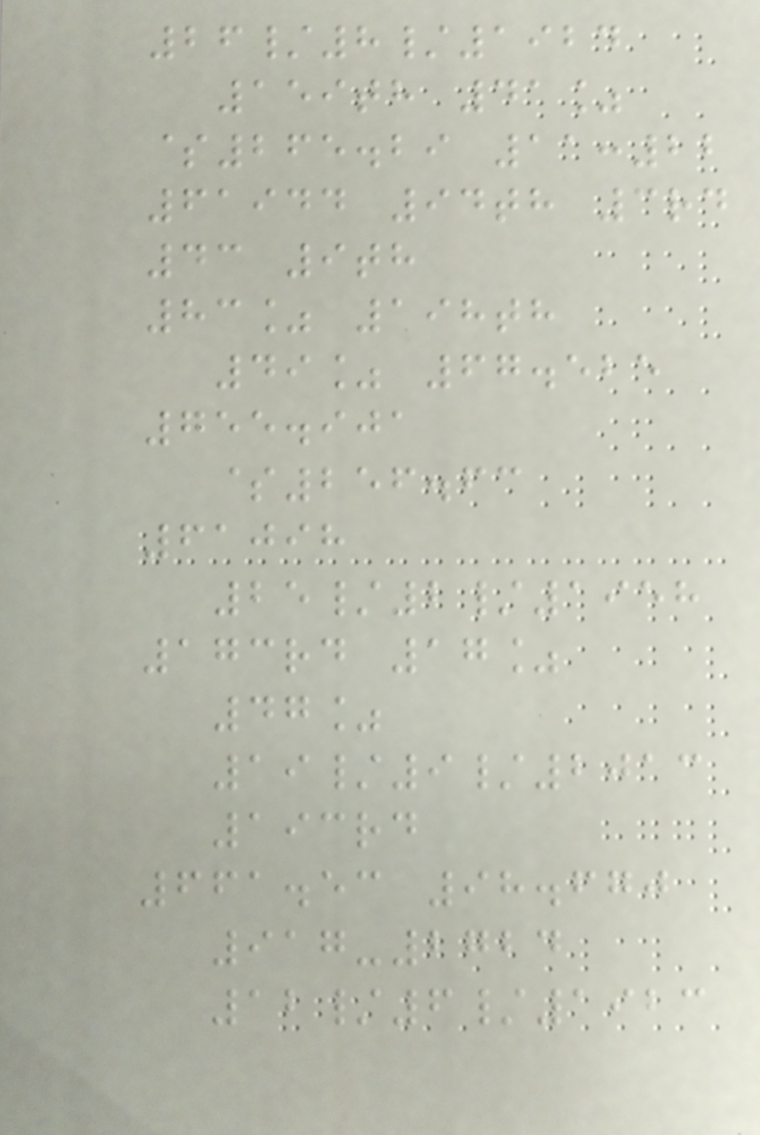26/8/1924
159th 41%
$265.29 11:22
61944 94th 3rd
43 9th
83% 198th
49% 67.525
755.901
$256.63
61098
25/2/1958
173rd 17%
47%
19/9/2013
193rd
661.53 98.670
917-2724
12/6/1923
